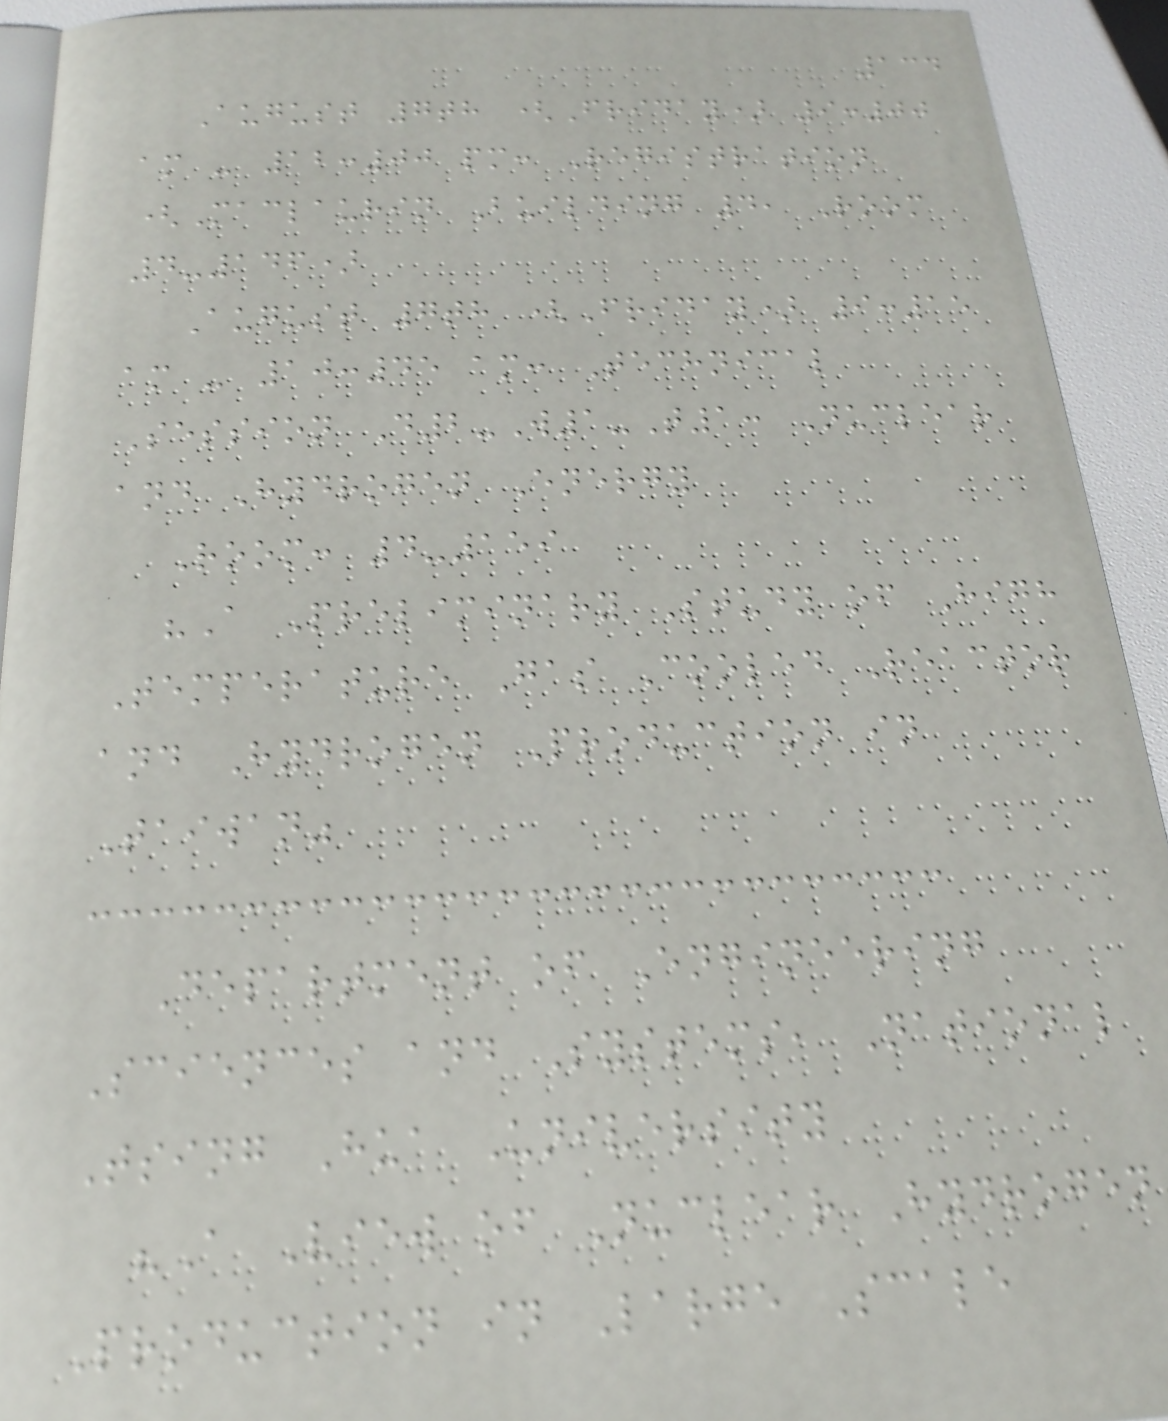134
August 7th (Friday) 9:00
am - 12:00 pm: Registration
(Maclaurin Building 4, Room
4-146)
August 7th (Friday) 9:15
am - 10:45 am: Technical
Session D2-W1-T1: Nuclear
and Hydrogen Energy
Room: 4-159
"A Preliminary Study of High
Temperature Gas Cooled Reactor
and Hydrogen Production in
Taiwan"
Department of Engineering
Sciences and Systems, National
Tsing Hua University
"A View of Nuclear Hydrogen
Production in Large Scale
